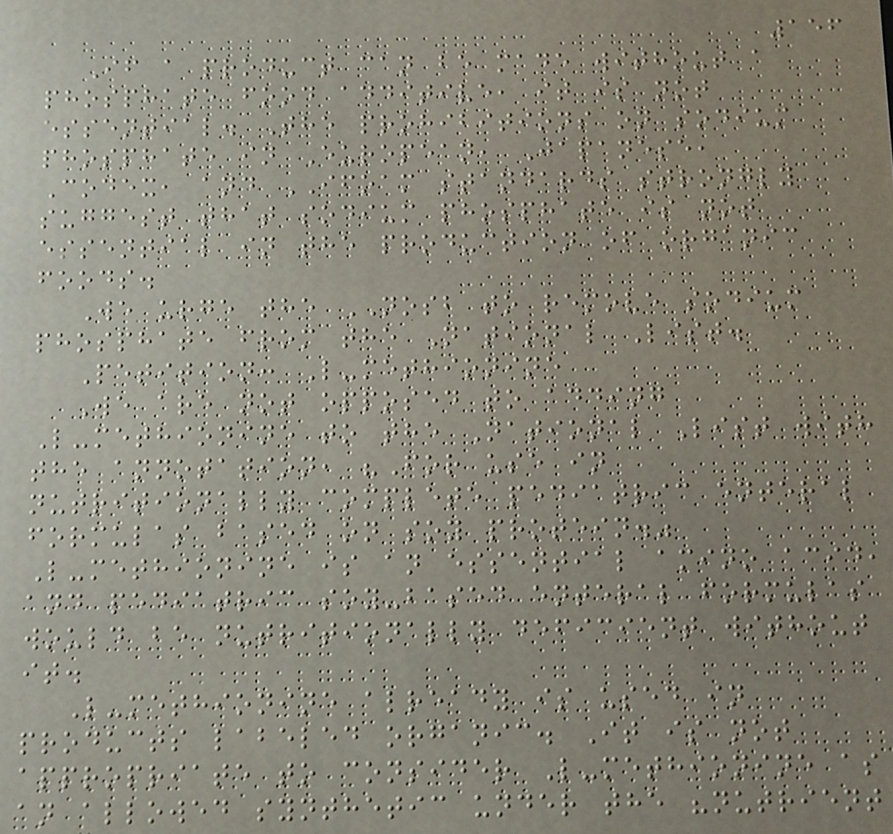156
If a product can be made without a
phosphate food additive, it is not
essential. The prohibitions on sodium
phosphate in European, Japanese,
Codex, and IFOAM standards strongly
suggest that sodium phosphate is not
essential in the production of organic
foods.
We urge the NOSB to remove sodium
phosphate from the National List.
Petition: L-methionine
We are not opposed to adding
L-methionine to the National List with
the annotation, "For use in
nutritionally complete pediatric enteral
formulas based on soy protein."
L-methionine is an essential amino acid,
and pediatric soy-based enteral formulas
would be nutritionally deficient without
it.
L-methionine already is used in
products labeled organic. It is not
appropriate to consider L-methionine as
an allowed synthetic under the "nutrient
